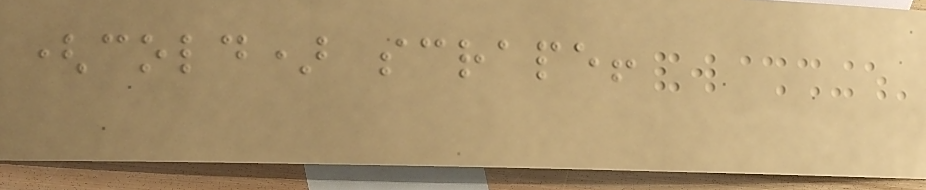(cold) scrape!
